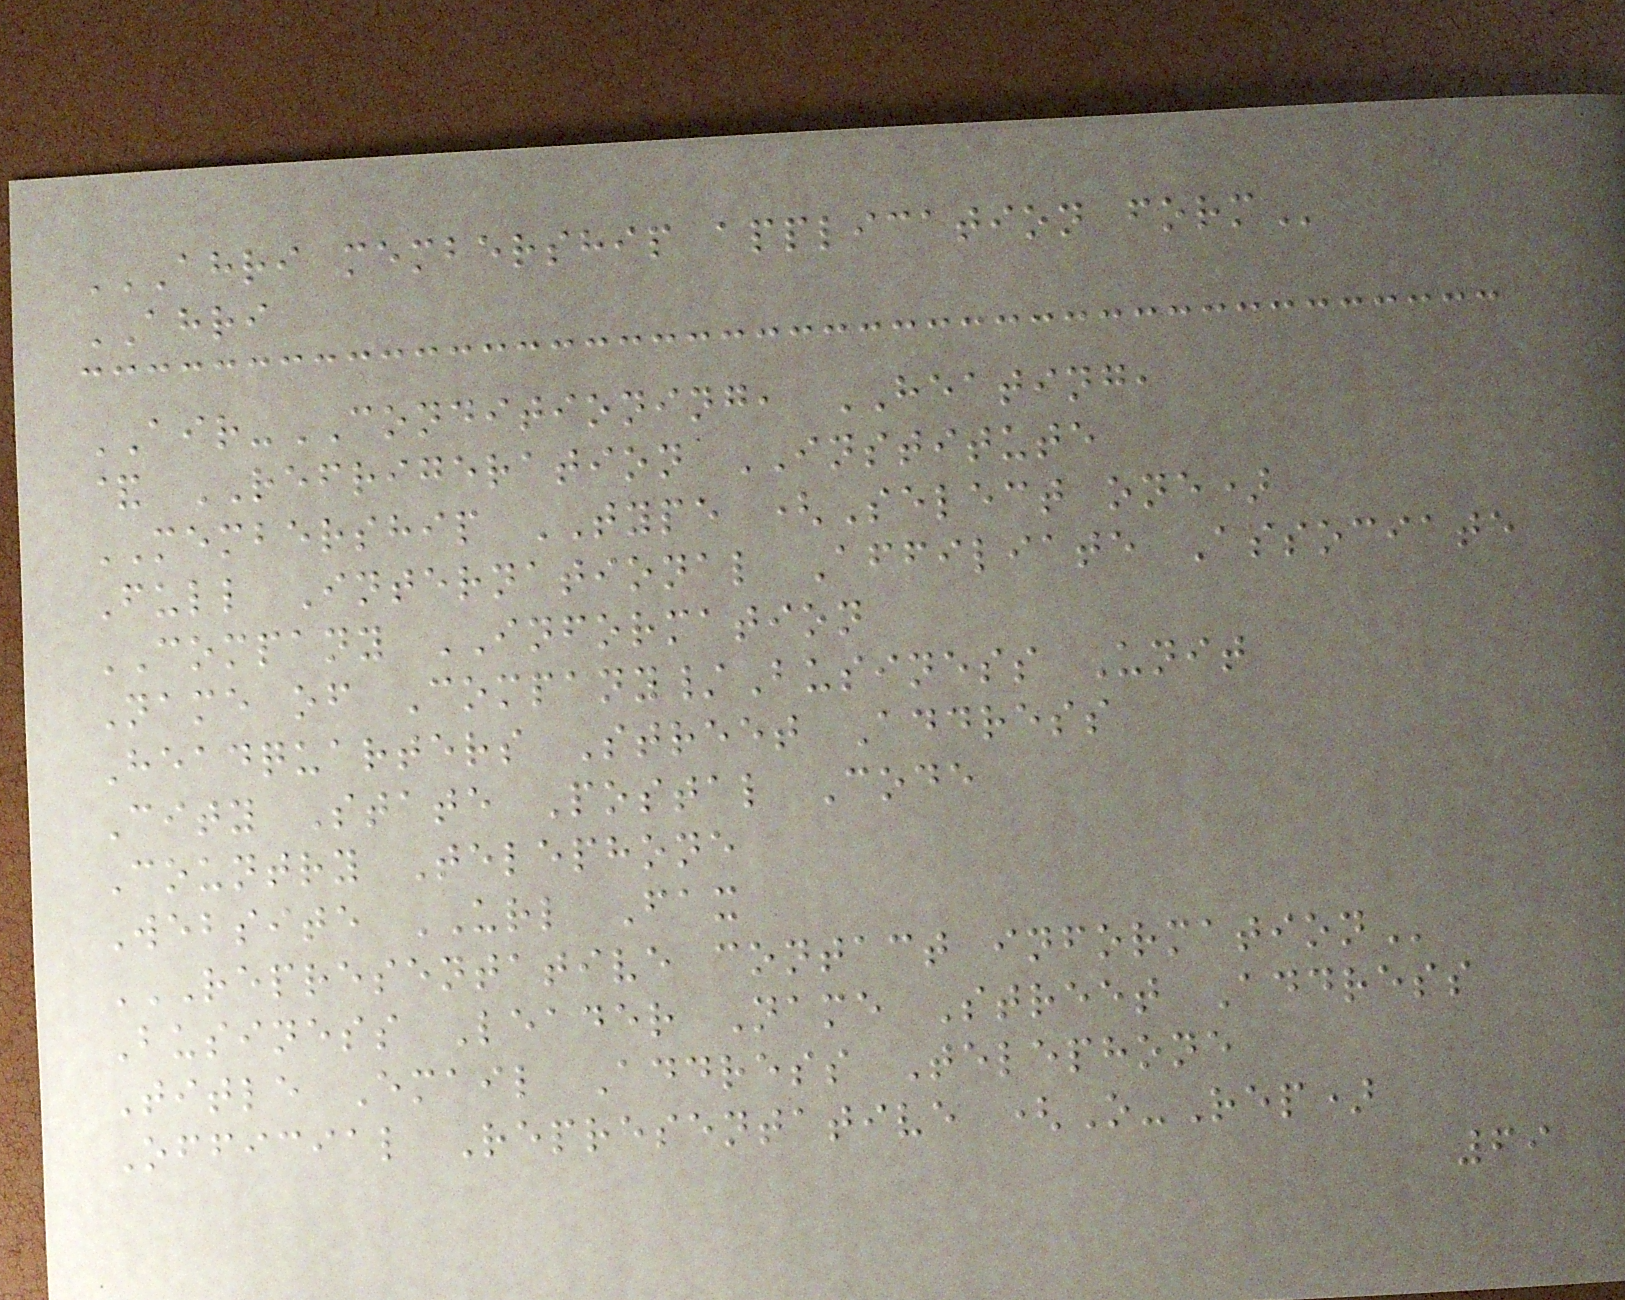AHRI MEMBERSHIP APPLICATION FORM
AHRI
AIR-CONDITIONING, HEATING,
& REFRIGERATION INSTITUTE
MEMBERSHIP TYPE (Select one)
Full International Affiliate Associate
COMPANY INFORMATION
Name of Company/Business Unit
Headquarters Street Address
City State Postal Code
Country Telephone
Website URL Fax
REPRESENTATIVE CONTACT INFORMATION
Business Leader Name Street Address
Title Email Address Telephone
Official Representative (O-Rep)
69
